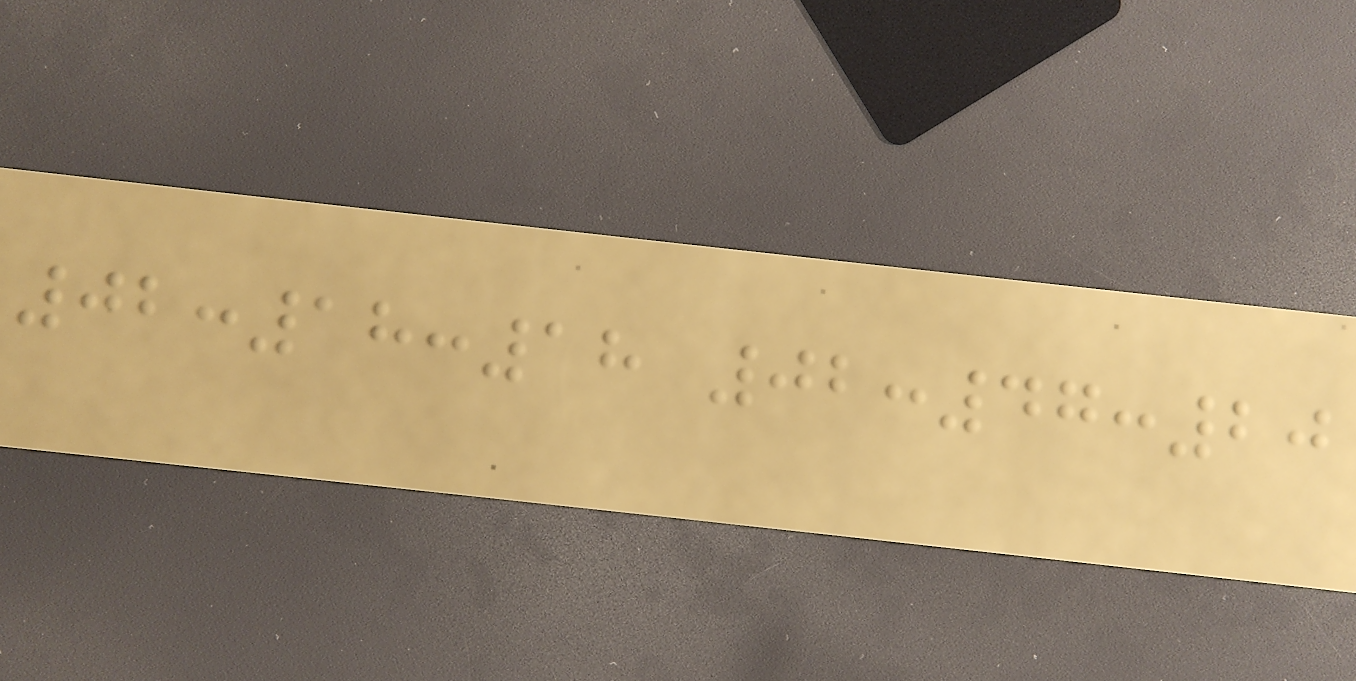02:18:18 02:47:20
